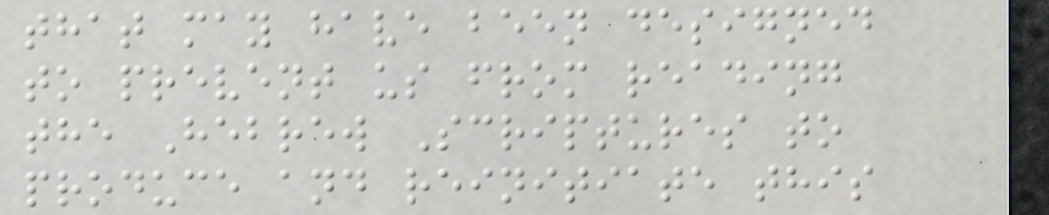that may have been designed
to prevent us from reading
the Hebrew Scriptures to
produce and reinitiate this
